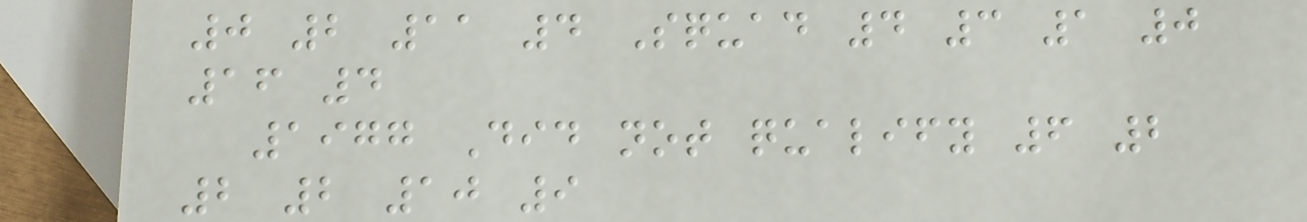0 2 11 4 Squad 4 3 1 0
16 4
1977 Did not qualify 6 2
2 2 10 9
